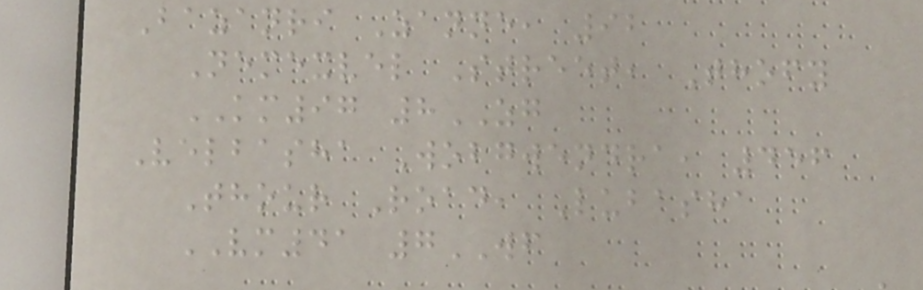Bazanri Zanne, 92
Nemexvel Street, Thofy
KM97 8ZG
Velbasha Wobgwendra, 456
Thour Road, Lubasha
VM41 7WF
